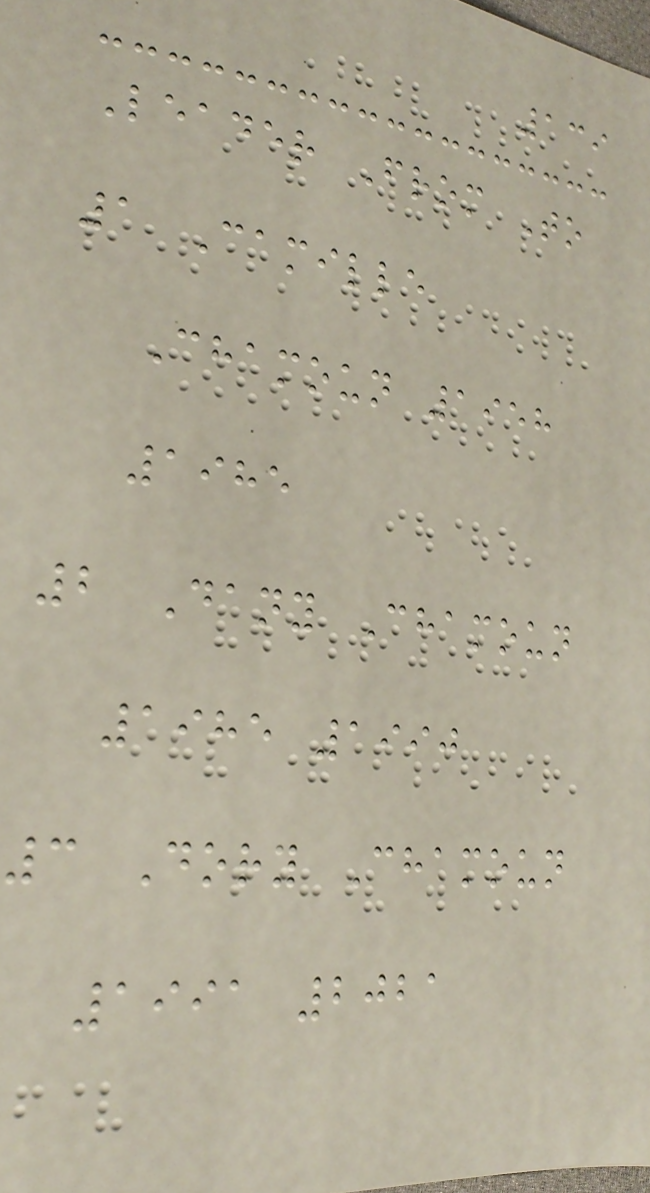139
Leader From To
1 Camille
Chamoun 1958
1985
2 Dany Chamoun
1985 1990
3 Dory Chamoun
1991 2021
